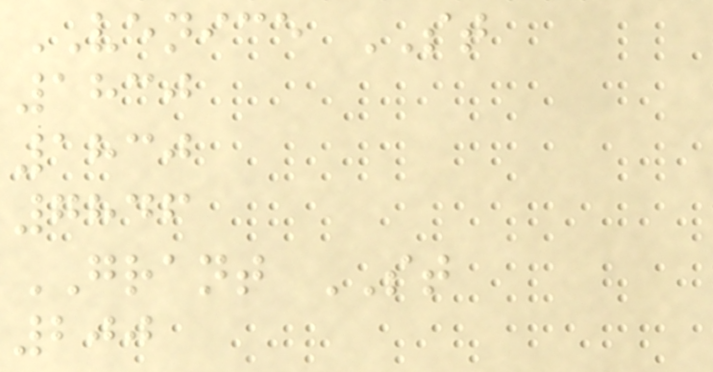VENICE ST
1830
1830
7846
GRANT ST
200
